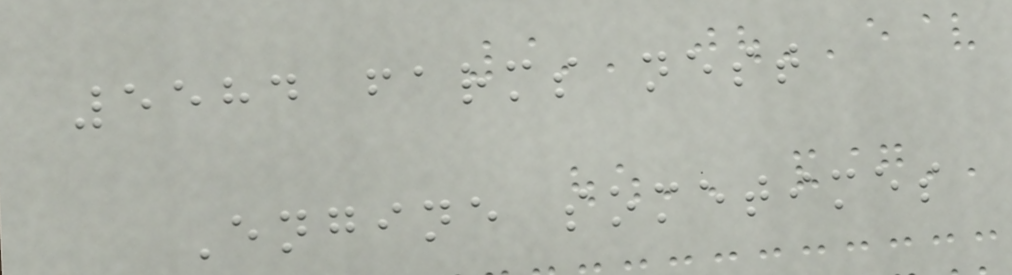5584 farms nest
Engine sometimes
